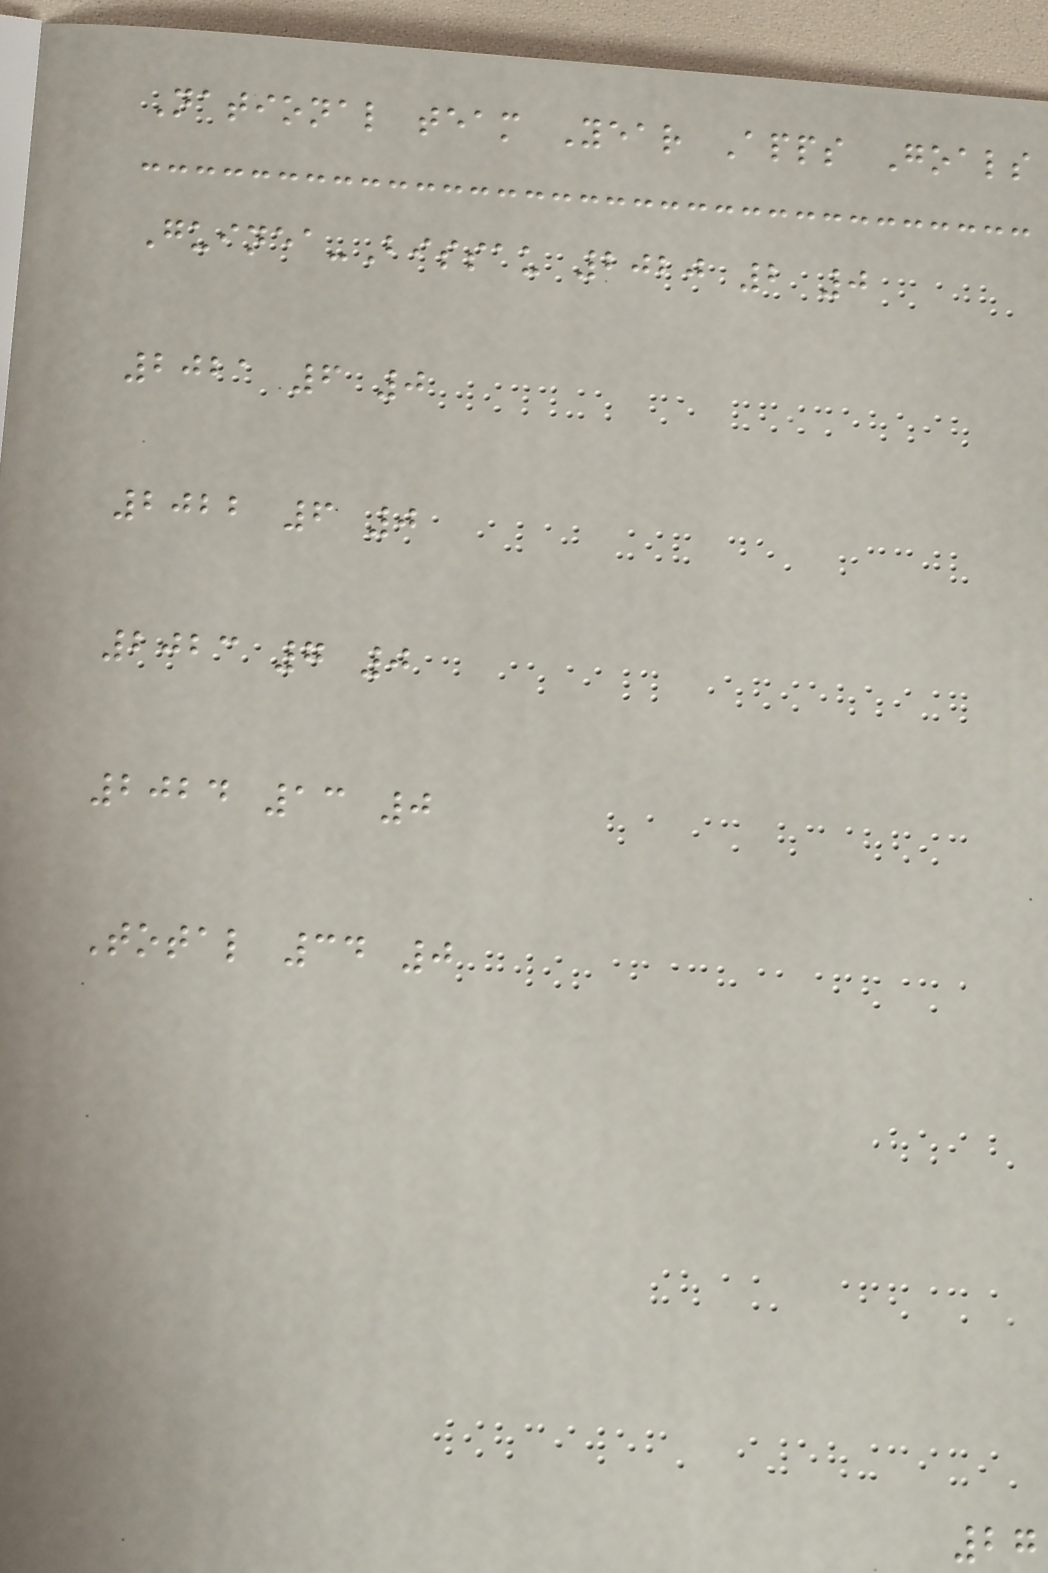National team Year Apps Goals
Guinea-Bissau 2020 2 0
2021 6 0
2022 6 0
2023 7 0
2024 13 0
Total 34 0
27
